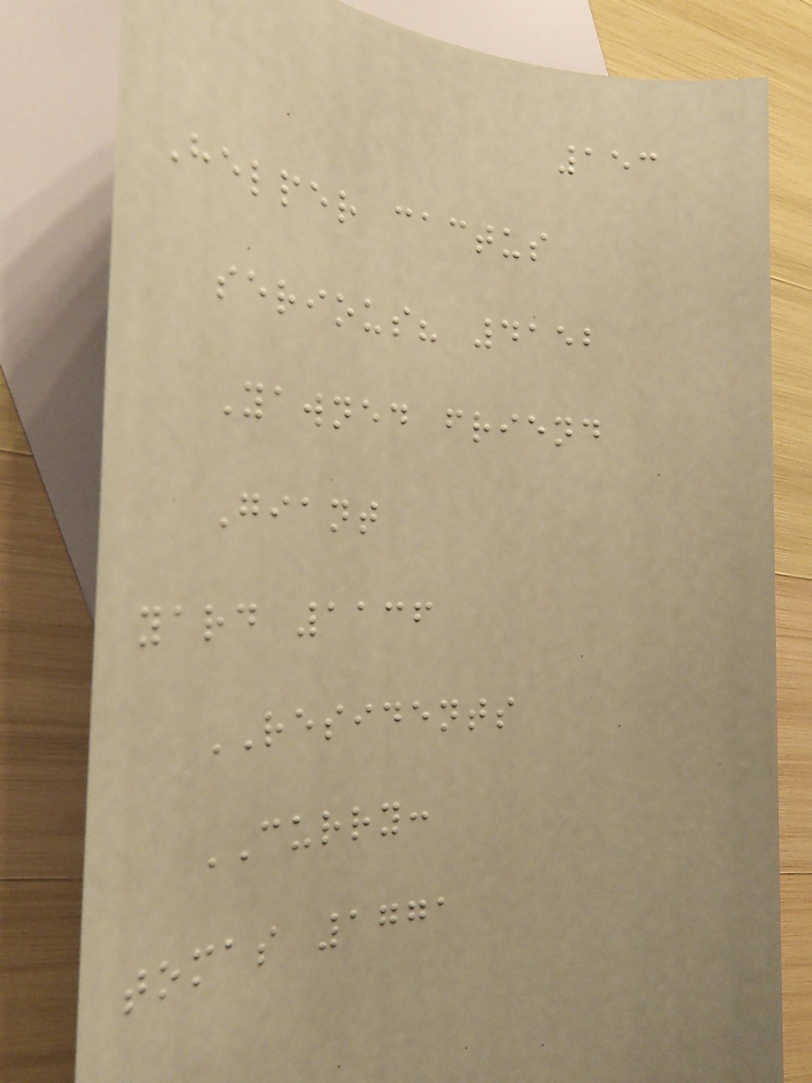153
Helper cactus
serious? 4152
Yawned friend
Giant
yard 1136
RESIDENTS
CURRY:
tomas 1771
